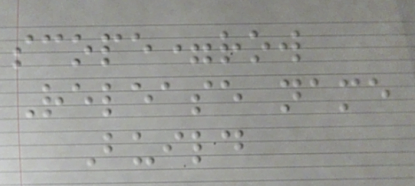scope=row
Release name
Build
